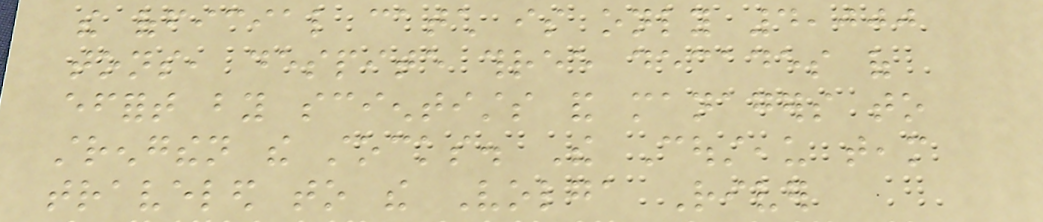the official catch is only 4,000
tons, despite three decades of
effort by scientists and managers to
strengthen the stocks. The Cousteau team
traveled to the Volga River
